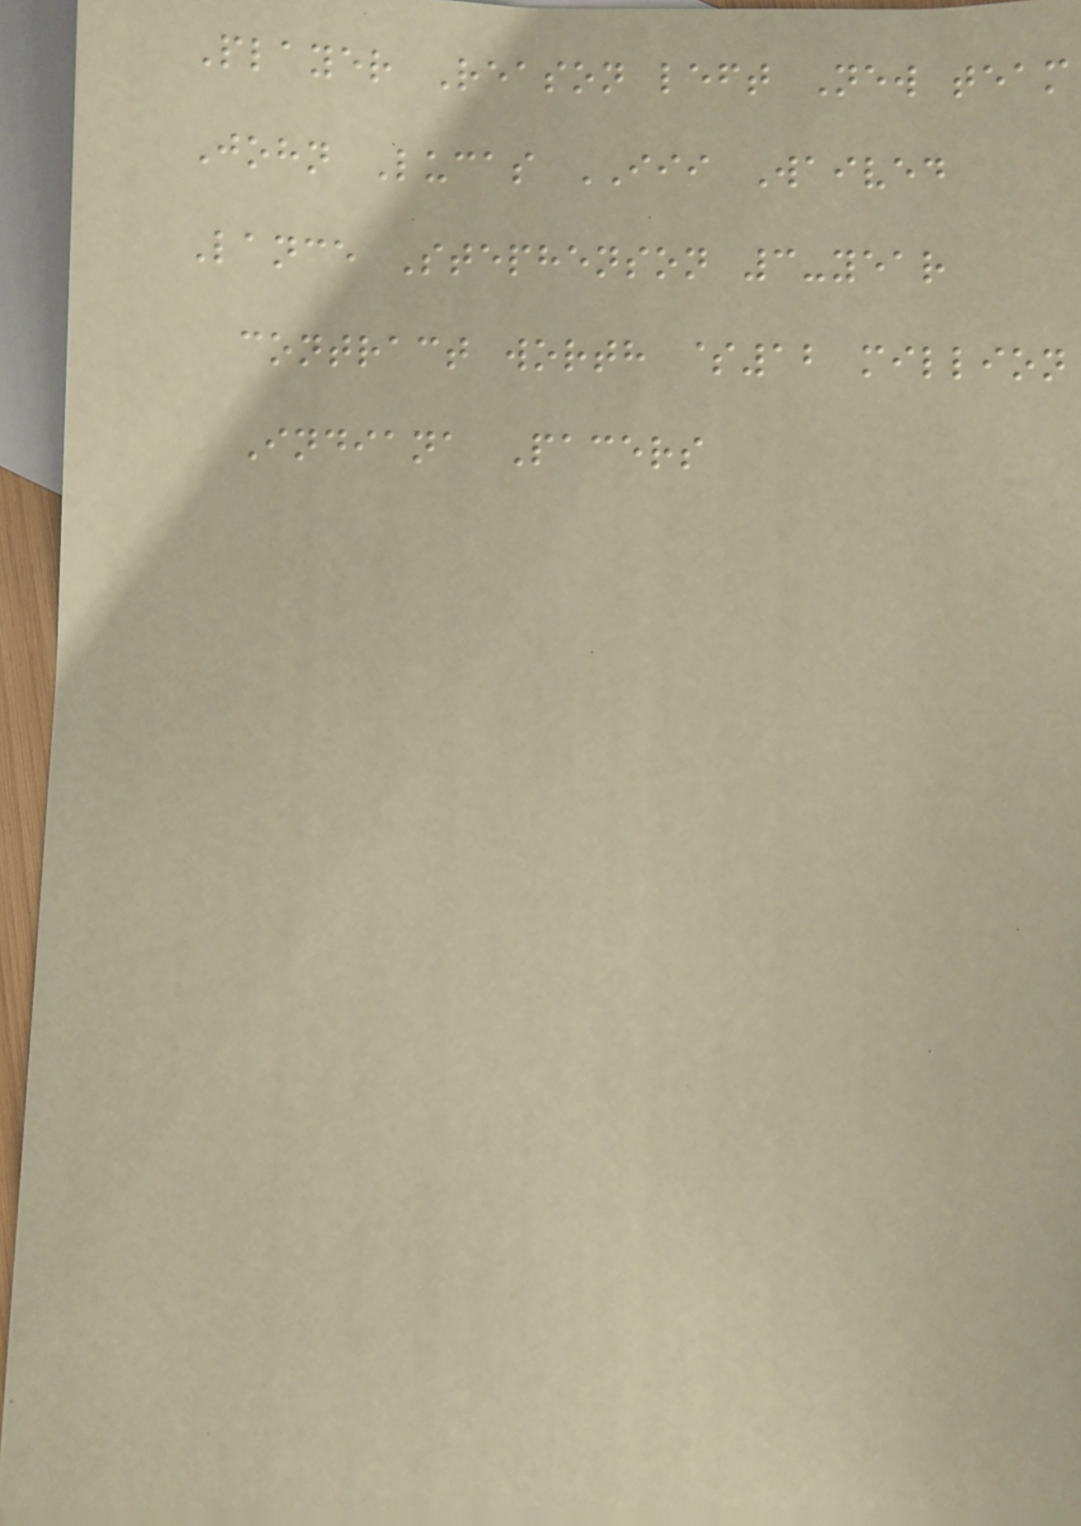Player Reason left New team
John Lucas III Waived
Lance Stephenson 3-year
contract worth $12 million
Indiana Pacers
